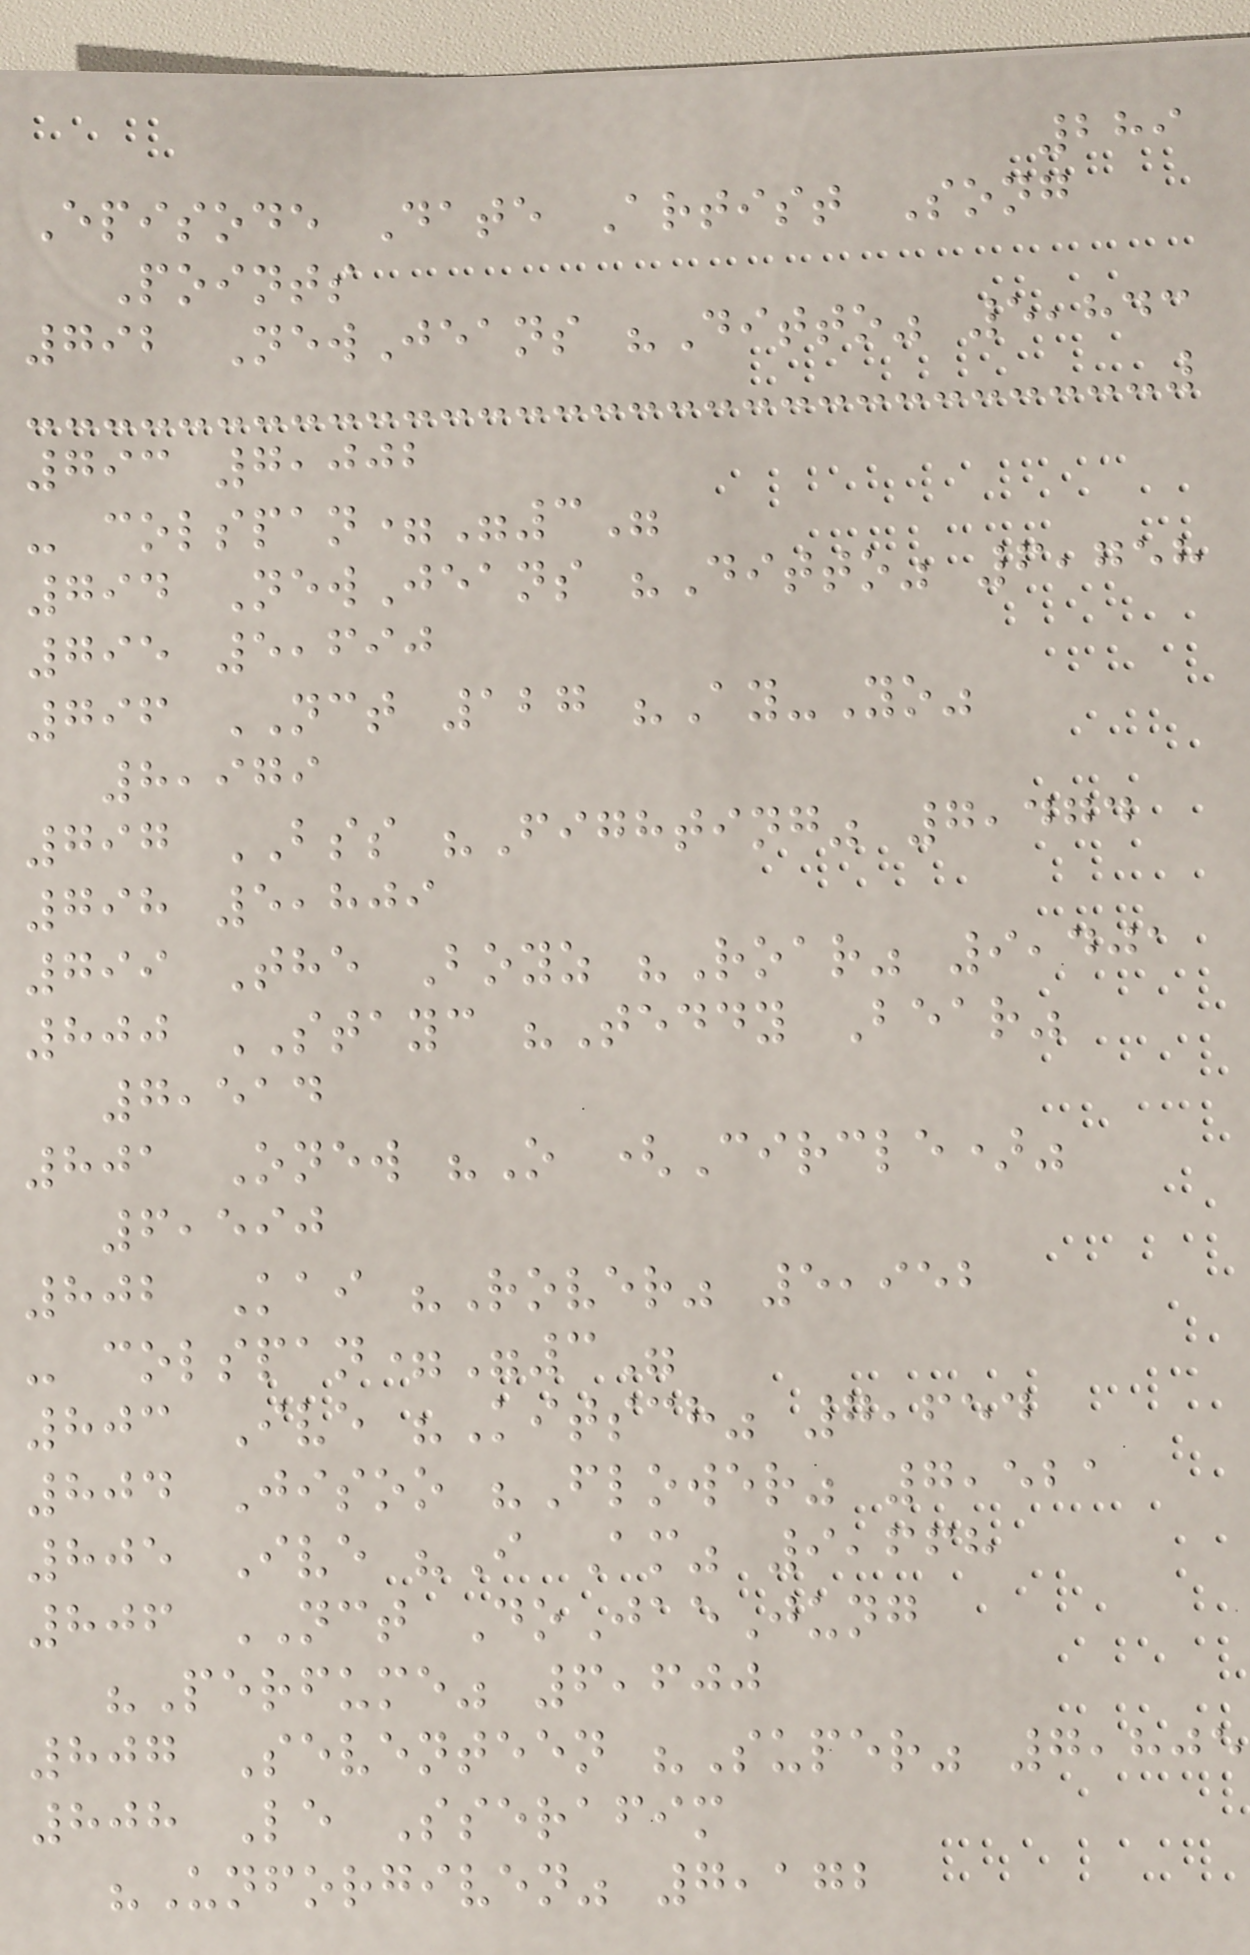289
Episode Date Artist Song
Points
792 NewJeans "Ditto" 5,843
793 7,002
- colspan="3"
794 NewJeans "Ditto" 6,758
795 5,690
796 NCT 127 "Ay-Yo"
8,979
797 BSS "Fighting" 7,474
798 5,809
799 The Boyz "Roar" 9,401
800 STAYC "Teddy Bear"
7,514
801 Onew "O (Circle)"
6,590
802 Kai "Rover" 5,952
- colspan="3"
803 Ive "Kitsch" 7,654
804 Jisoo "Flower" 7,521
805 Ive "I Am" 9,668
806 NCT DoJaeJung
"Perfume" 6,600
807 Seventeen "Super" 7,805
808 Le Sserafim
"Unforgiven" 7,172
